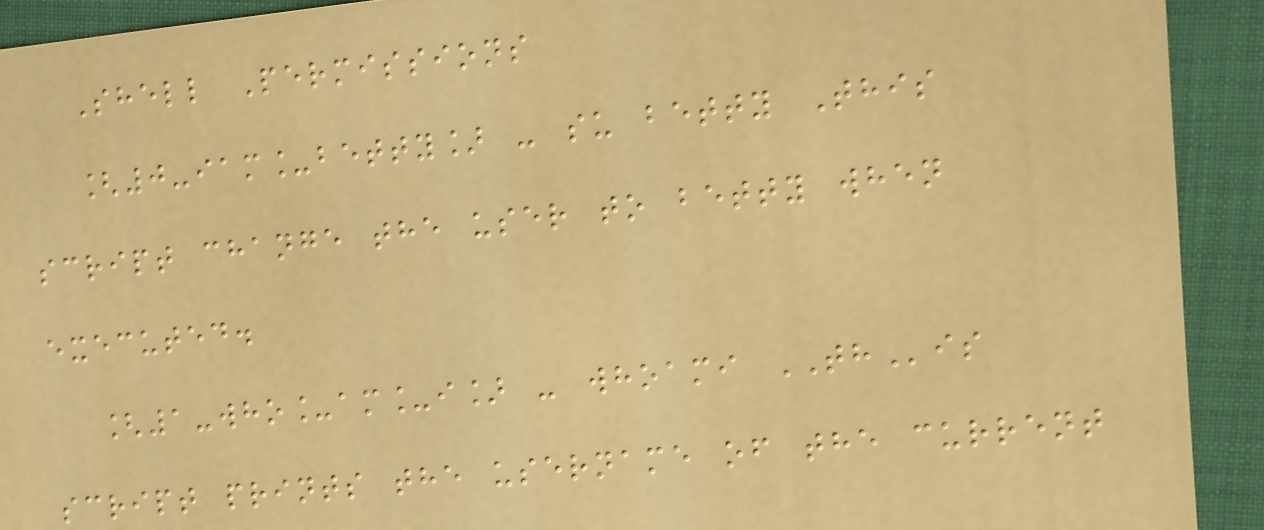Shell Permissions
[0-iam_betty] - su betty This
script change the user to betty when
executed.
[1-who_am_i] - whoami THis
script prints the username of the current
